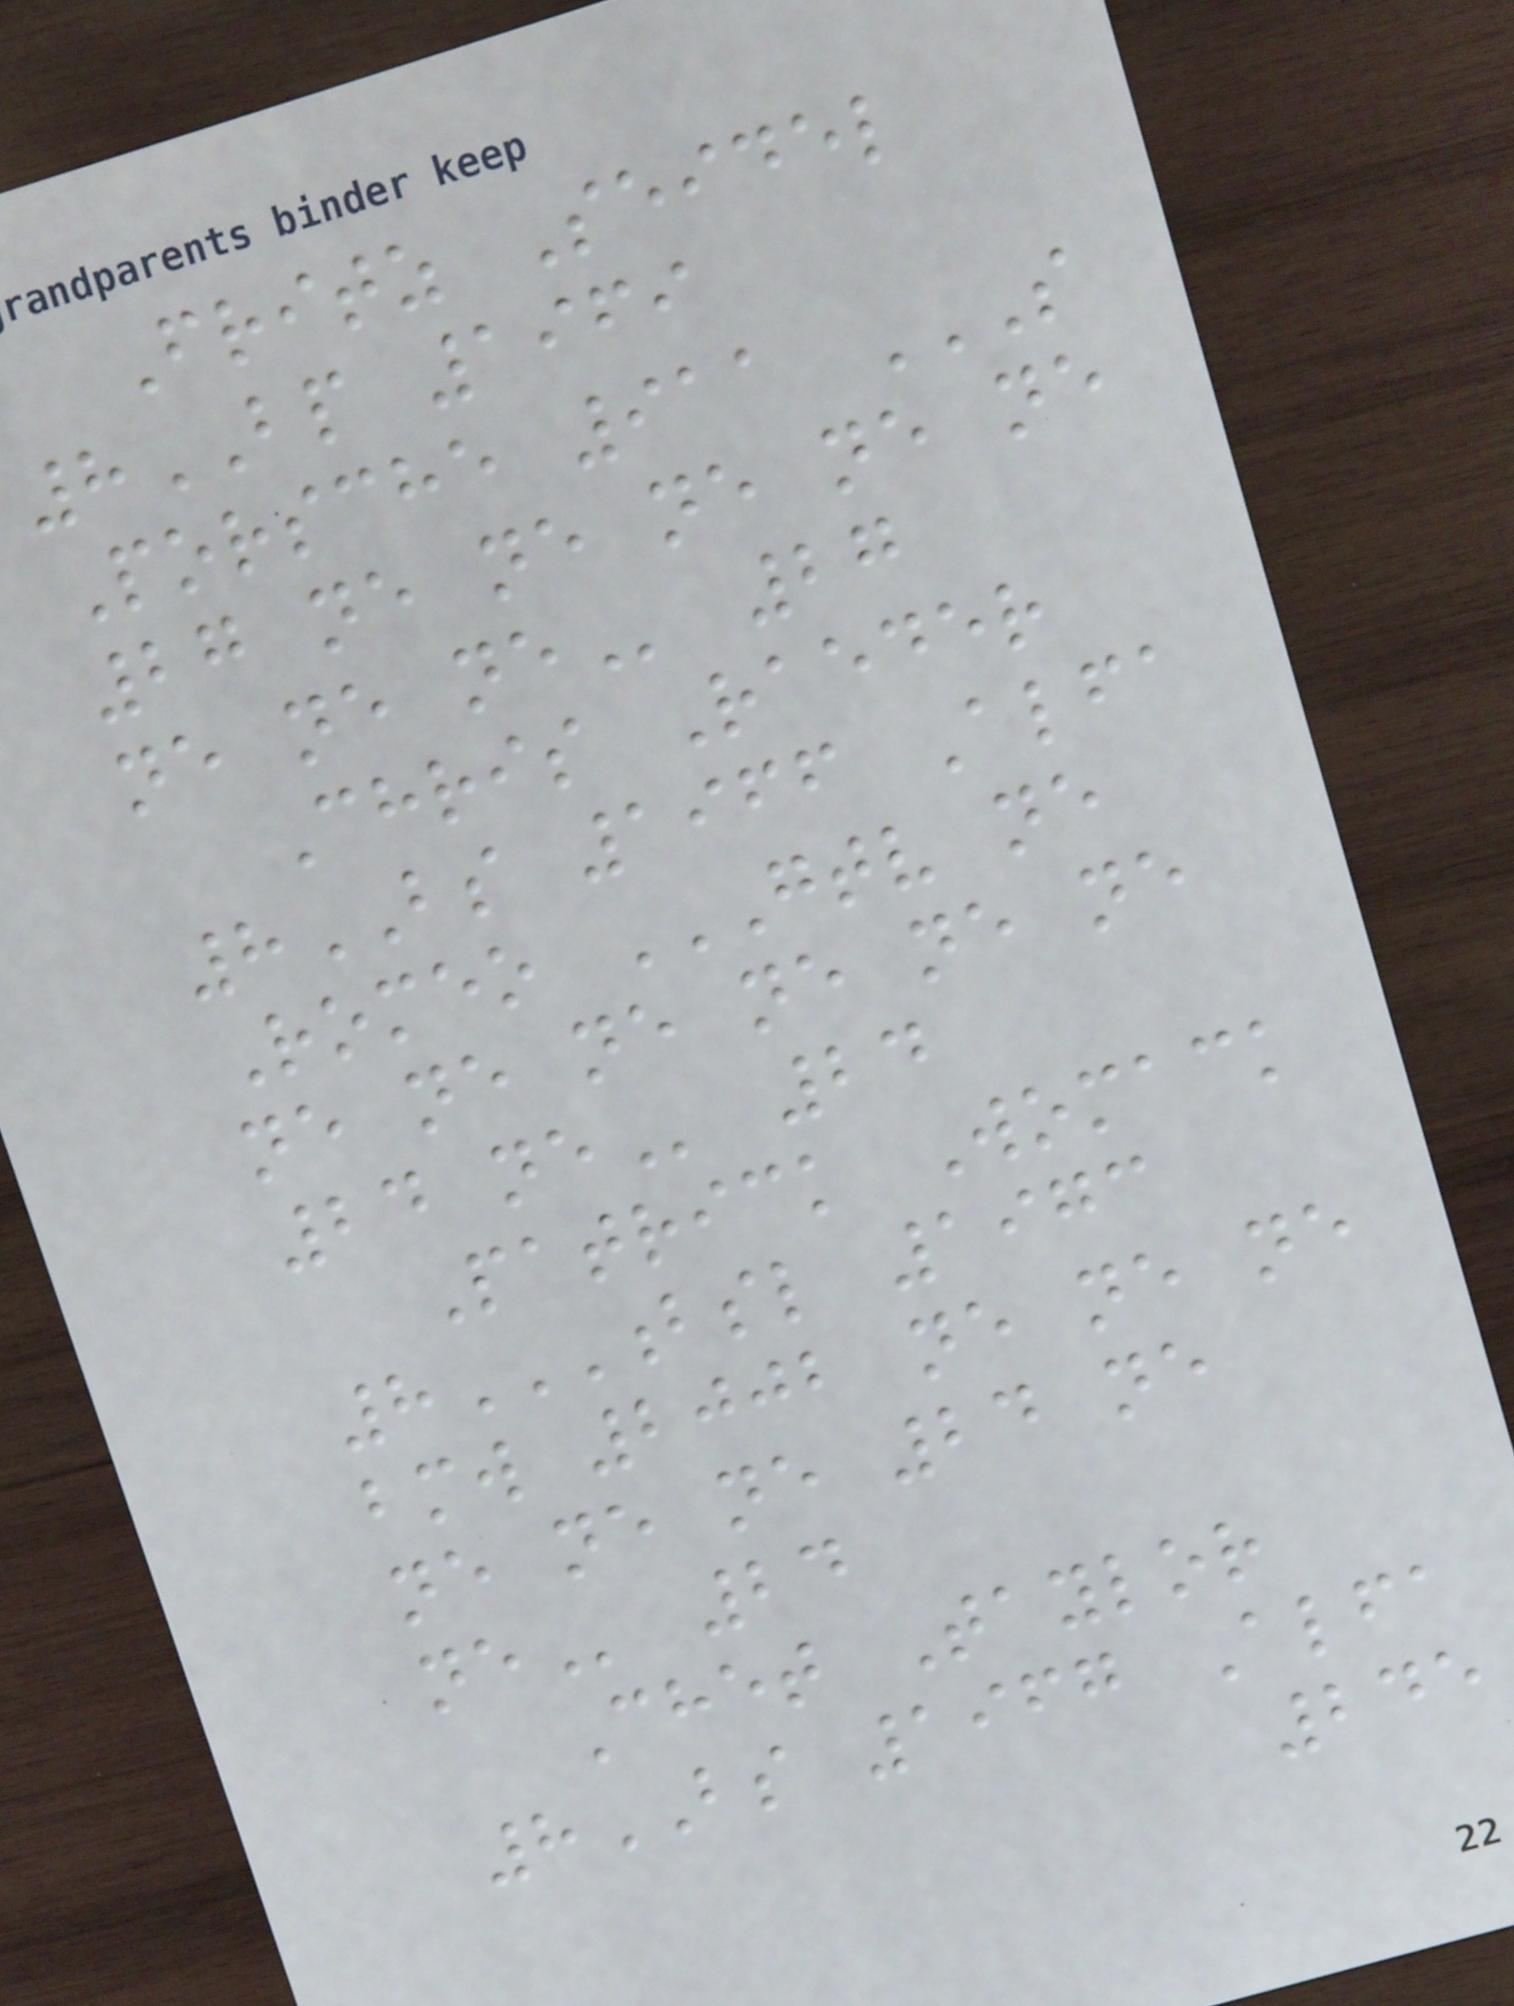Fritz Seidel
8BP 1969
Porsche 911 S
27 NE NE NE NE NE
NE NE NE 27
Chris Raeder
8BS 1966 Alfa
Romeo GTV NE
NE NE NE NE NE NE
24 NE 24
Patrick Womack
8BSL 1973
BMW 2002 NE NE NE
NE NE NE 24 NE
NE 24
Chet Taylor
8BS 1967 Alfa
245
